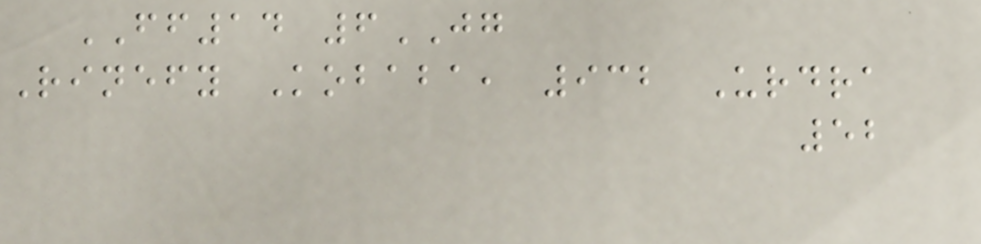FF14 6JG
Rinefy Kobaba, 932 Urdra
52
